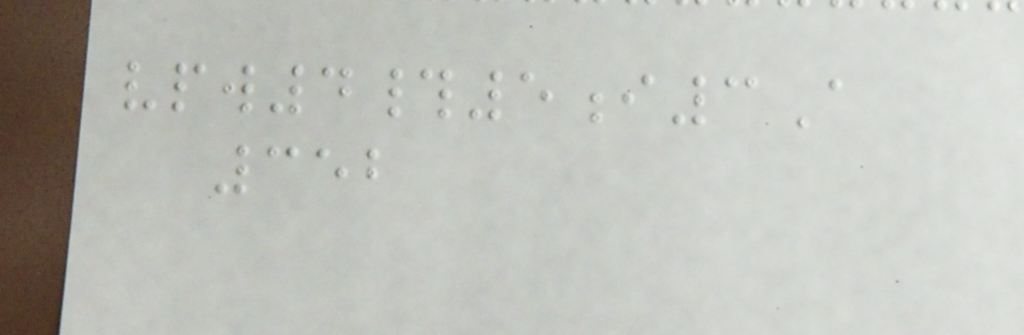vpw4#5i3A
352
